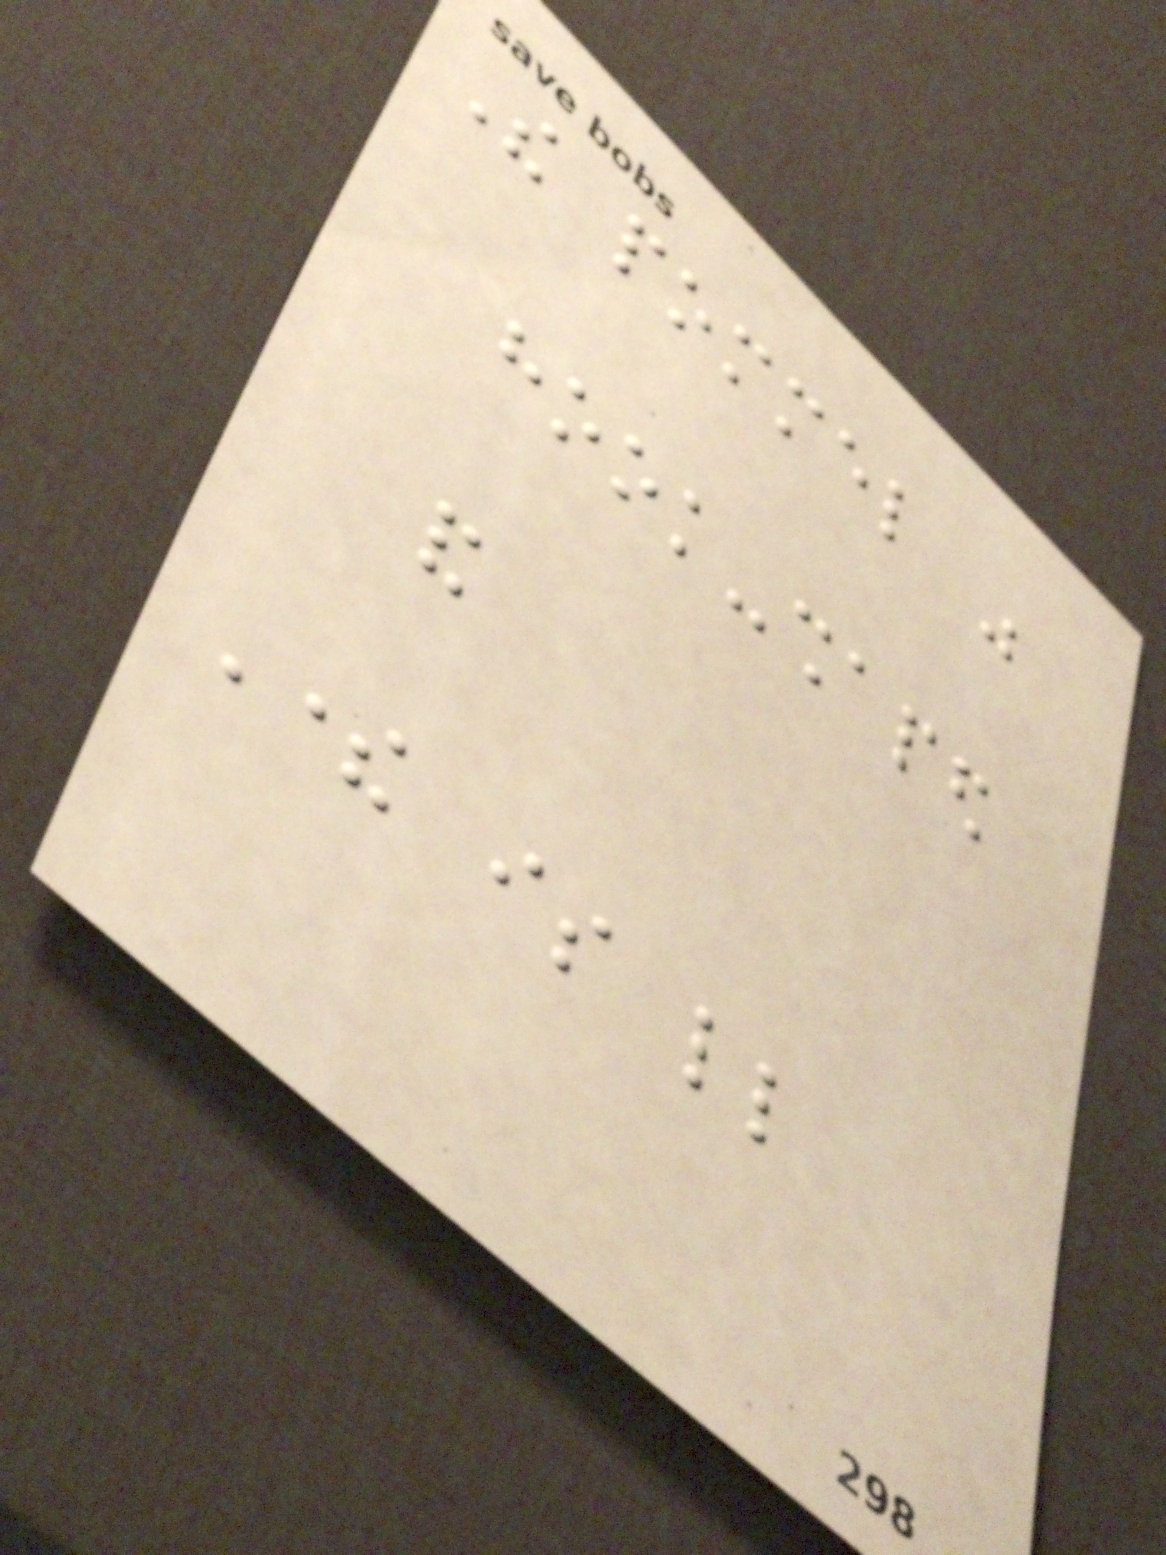The pommel was
hook-shaped
and
There is little
